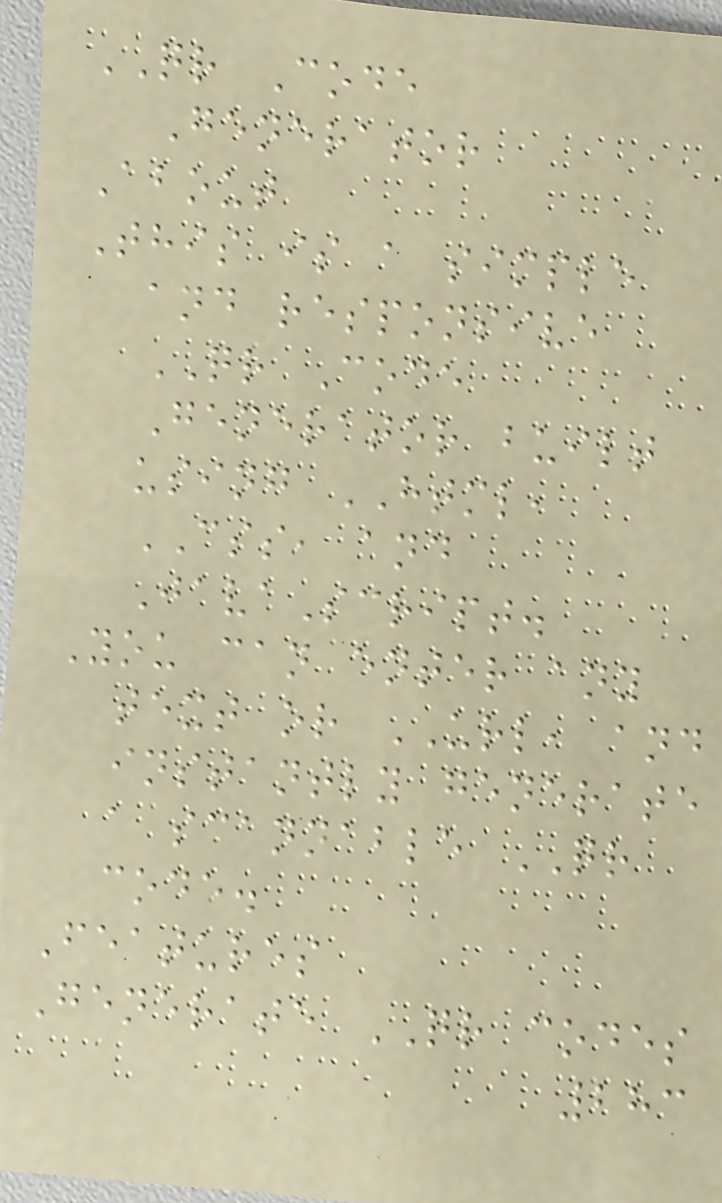QR Code
Generator
About
This is a simple
and responsive
QR Code
Generator built
using HTML,
CSS, and
JavaScript.
You can enter any
text or URL, and
instantly generate
a scannable QR
code.
Features
Generate QR codes
283
